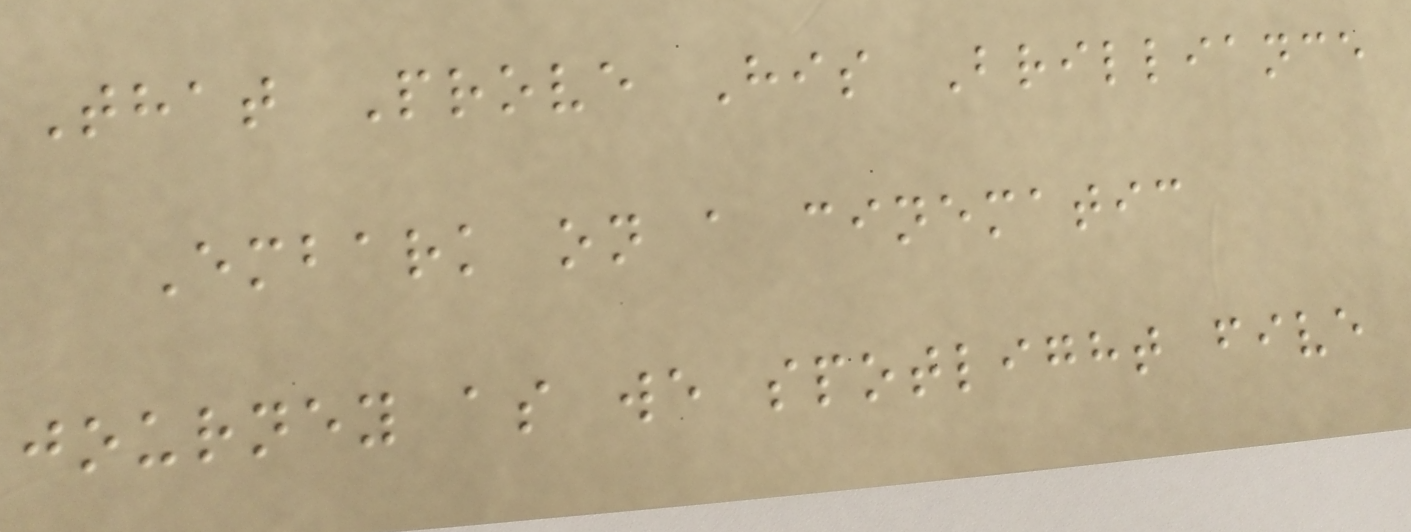That Prove His Brilliance
Embark on a cinematic
journey as we spotlight five
